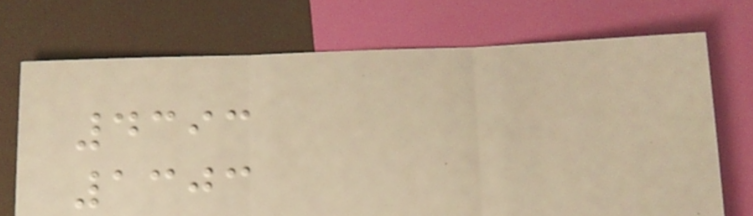4393
1303
